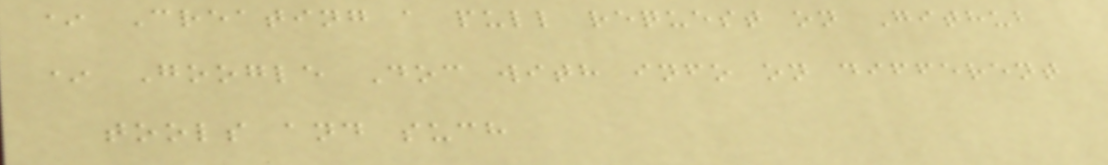* Creating a pull request on Github
* Google Doc with info on different
tools and such
